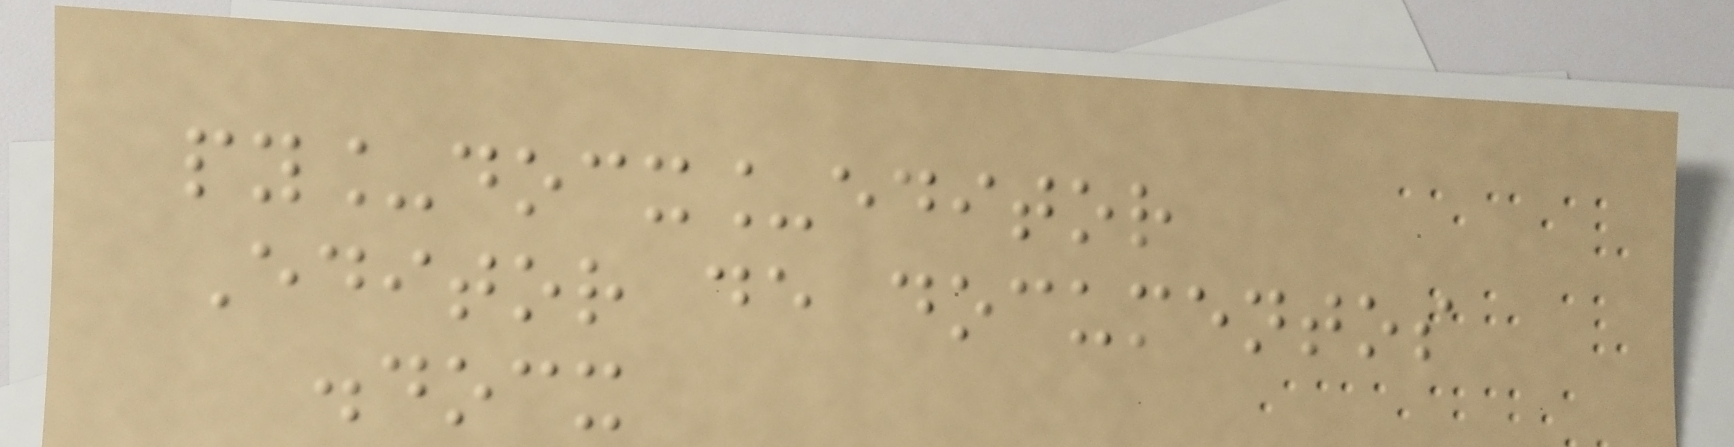py_docx_editor
Editor de documentos
.docx
